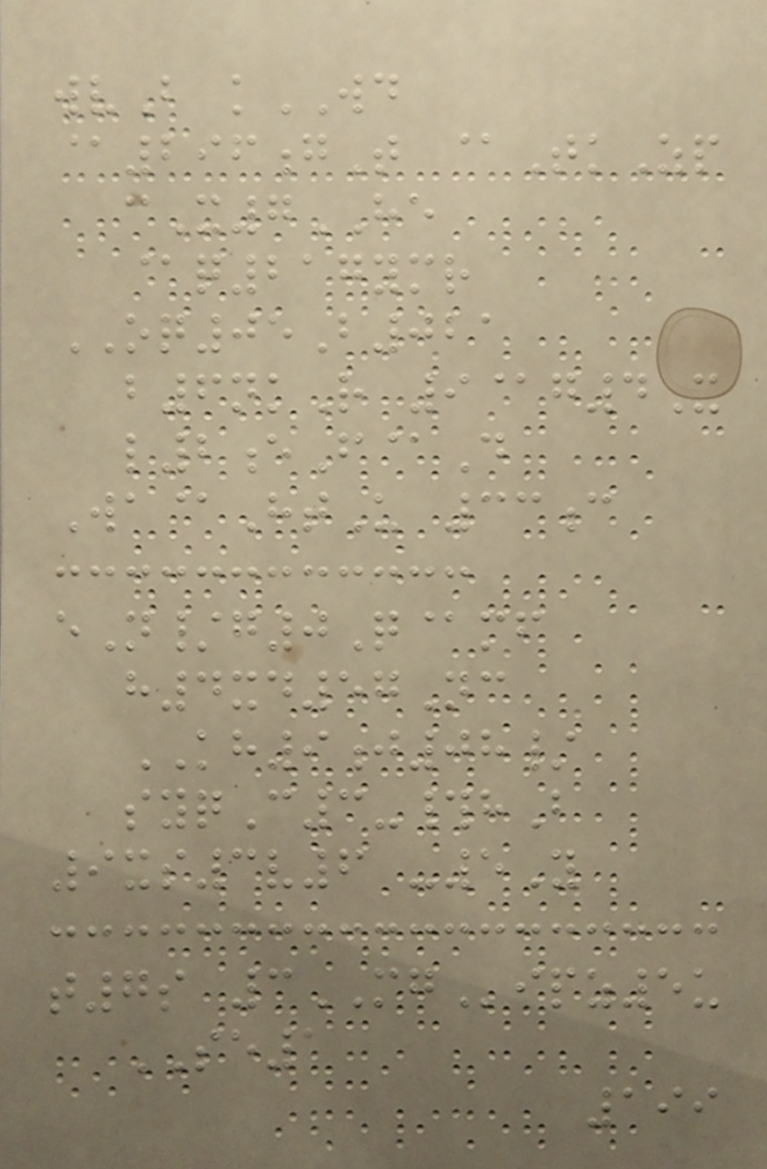wvB kWD
@296gT @TkZp
cX7HE
@q217ymr
OQ05B021
b6nkR 9@g4X
l2eF@D
Wa@HtU 33c
eN/g0Q@mf
h4xd57Nc
KH9j08/
syqC3-#hB
9xs3v6 -5Y
t7s 3MGipz5u
SE1
199
